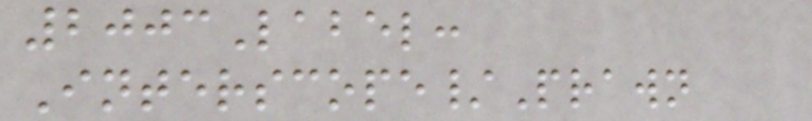2003Label:
Interscope/Prawn
